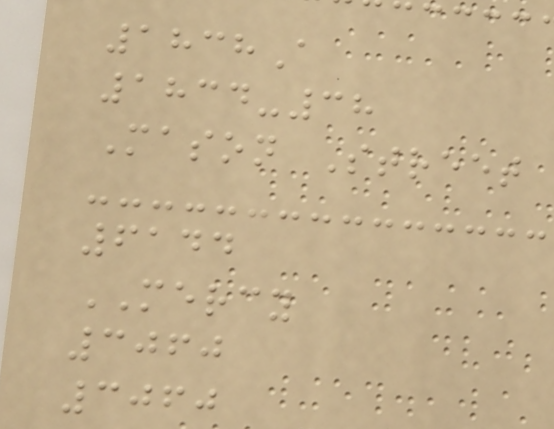1838A
1834-38
Mason Street
6144
MERCY
3060
3060
